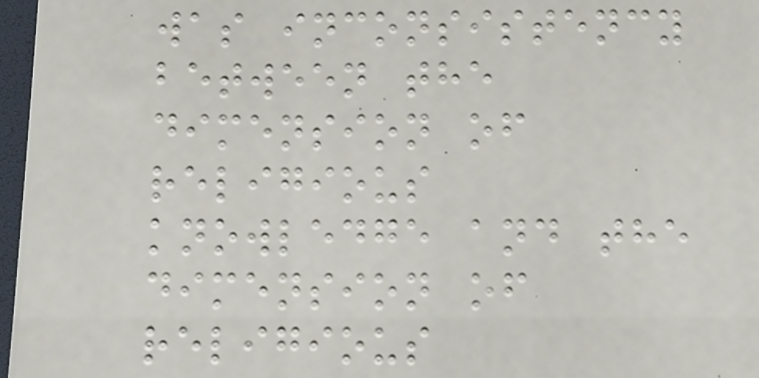was inconsistency
between the
dimension of
religious
knowledge and the
dimension of
religious
